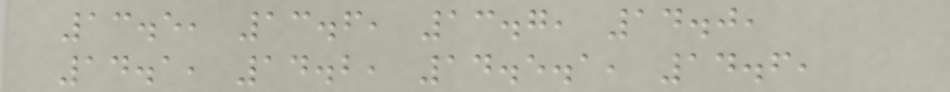13.5, 13.6, 13.7, 14.0,
14.1, 14.2, 14.5.1, 14.6,
